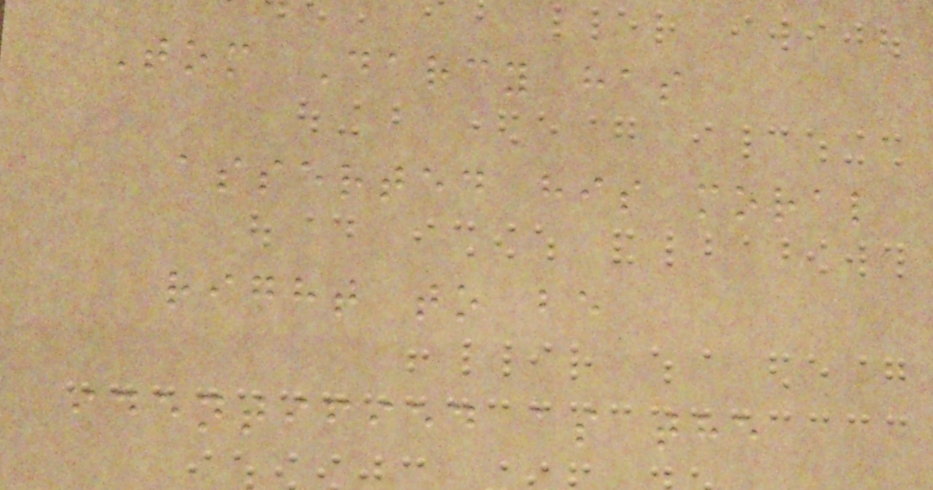Tom Darcy has
asserted his moral
right to be
identified as the
